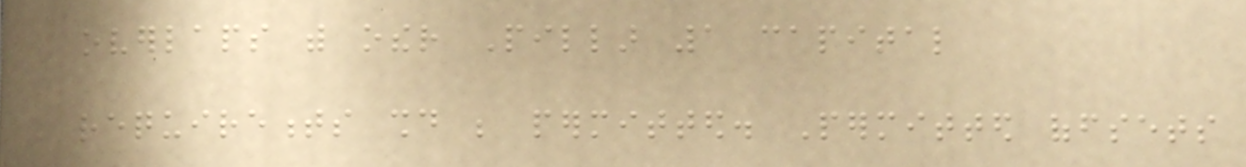overlaps with other Pillar 1 capital
requirements should be permitted. Permitted offsets
